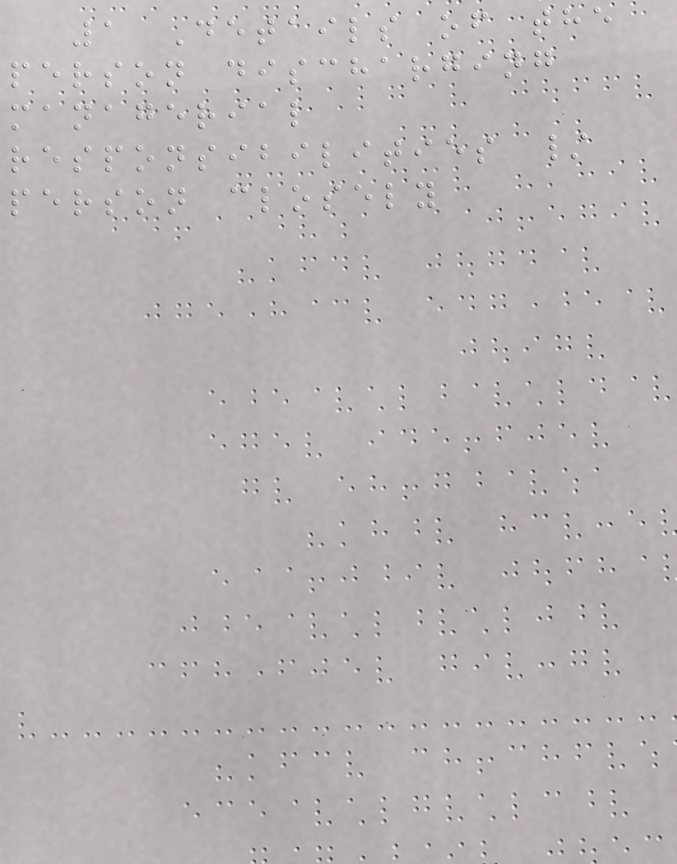1 Details of the
person discharging
managerial
responsibilities /
person closely
